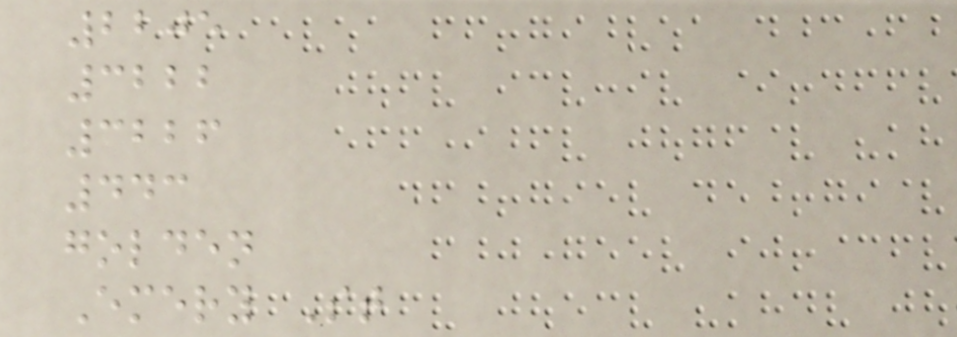2205
3222
3226
443
golden
Emery St
